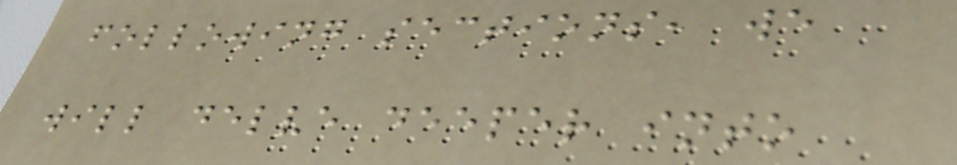following sections, we
will delve deeper into
